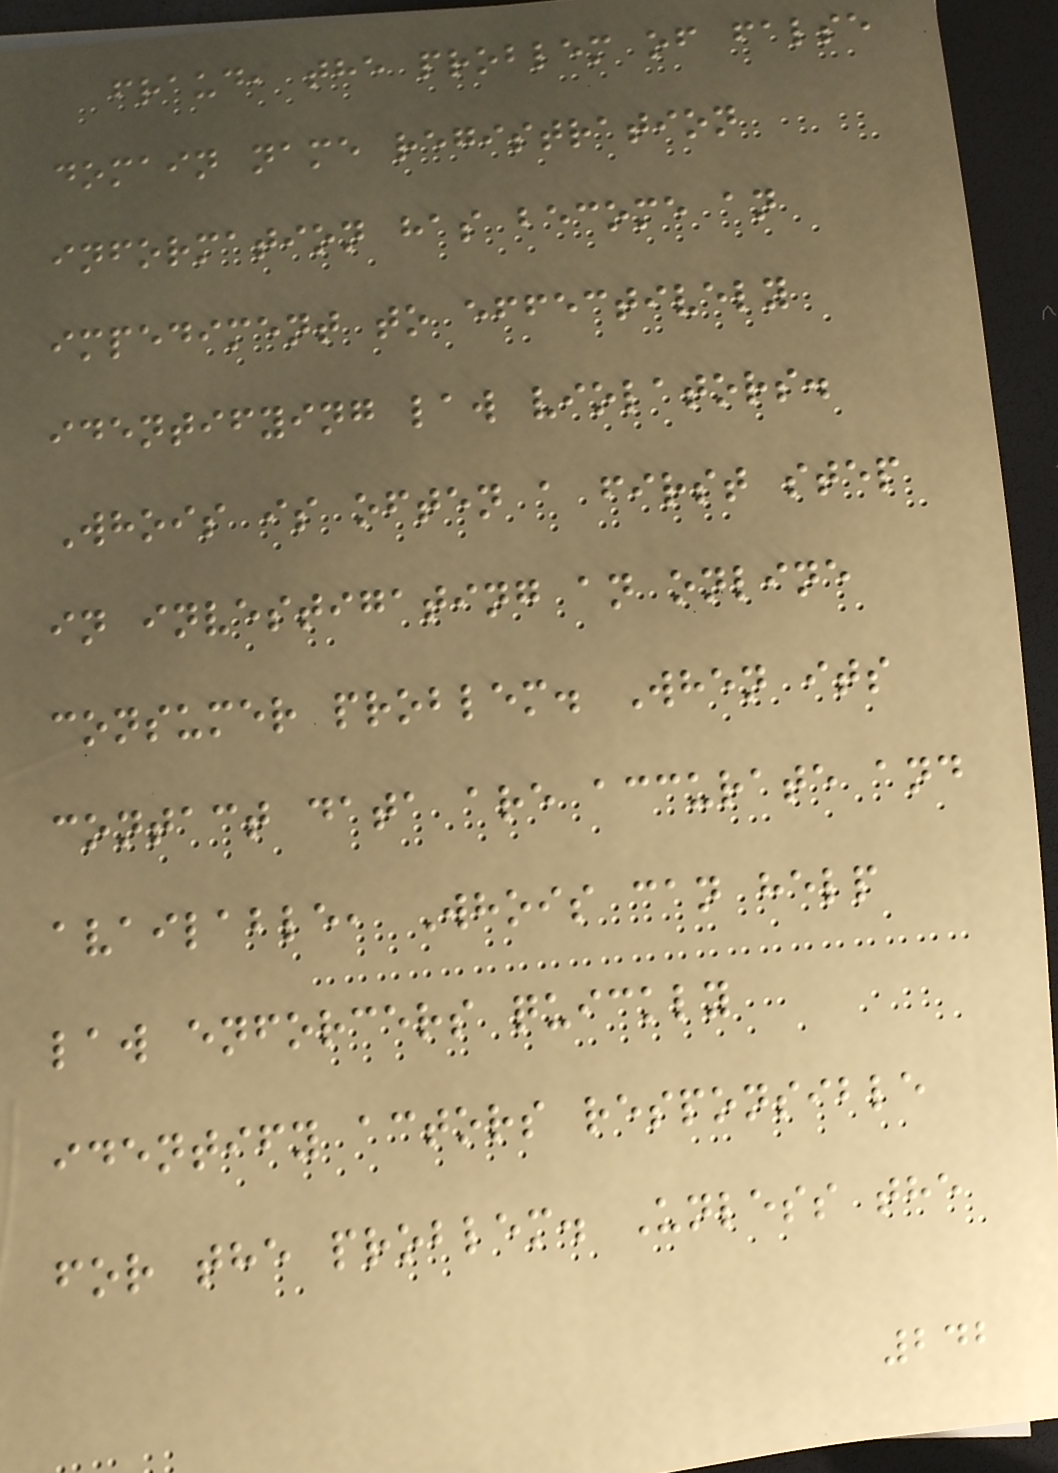fraud, the problem of false
domain name registration
information has become an
impediment to effectively
identifying law violators.
Whois is often a first step
in investigating an online
consumer problem. When its
contact data are accurate and
available, Whois can help
law enforcers quickly
identify actors responsible
for the problem. Unless the
242
